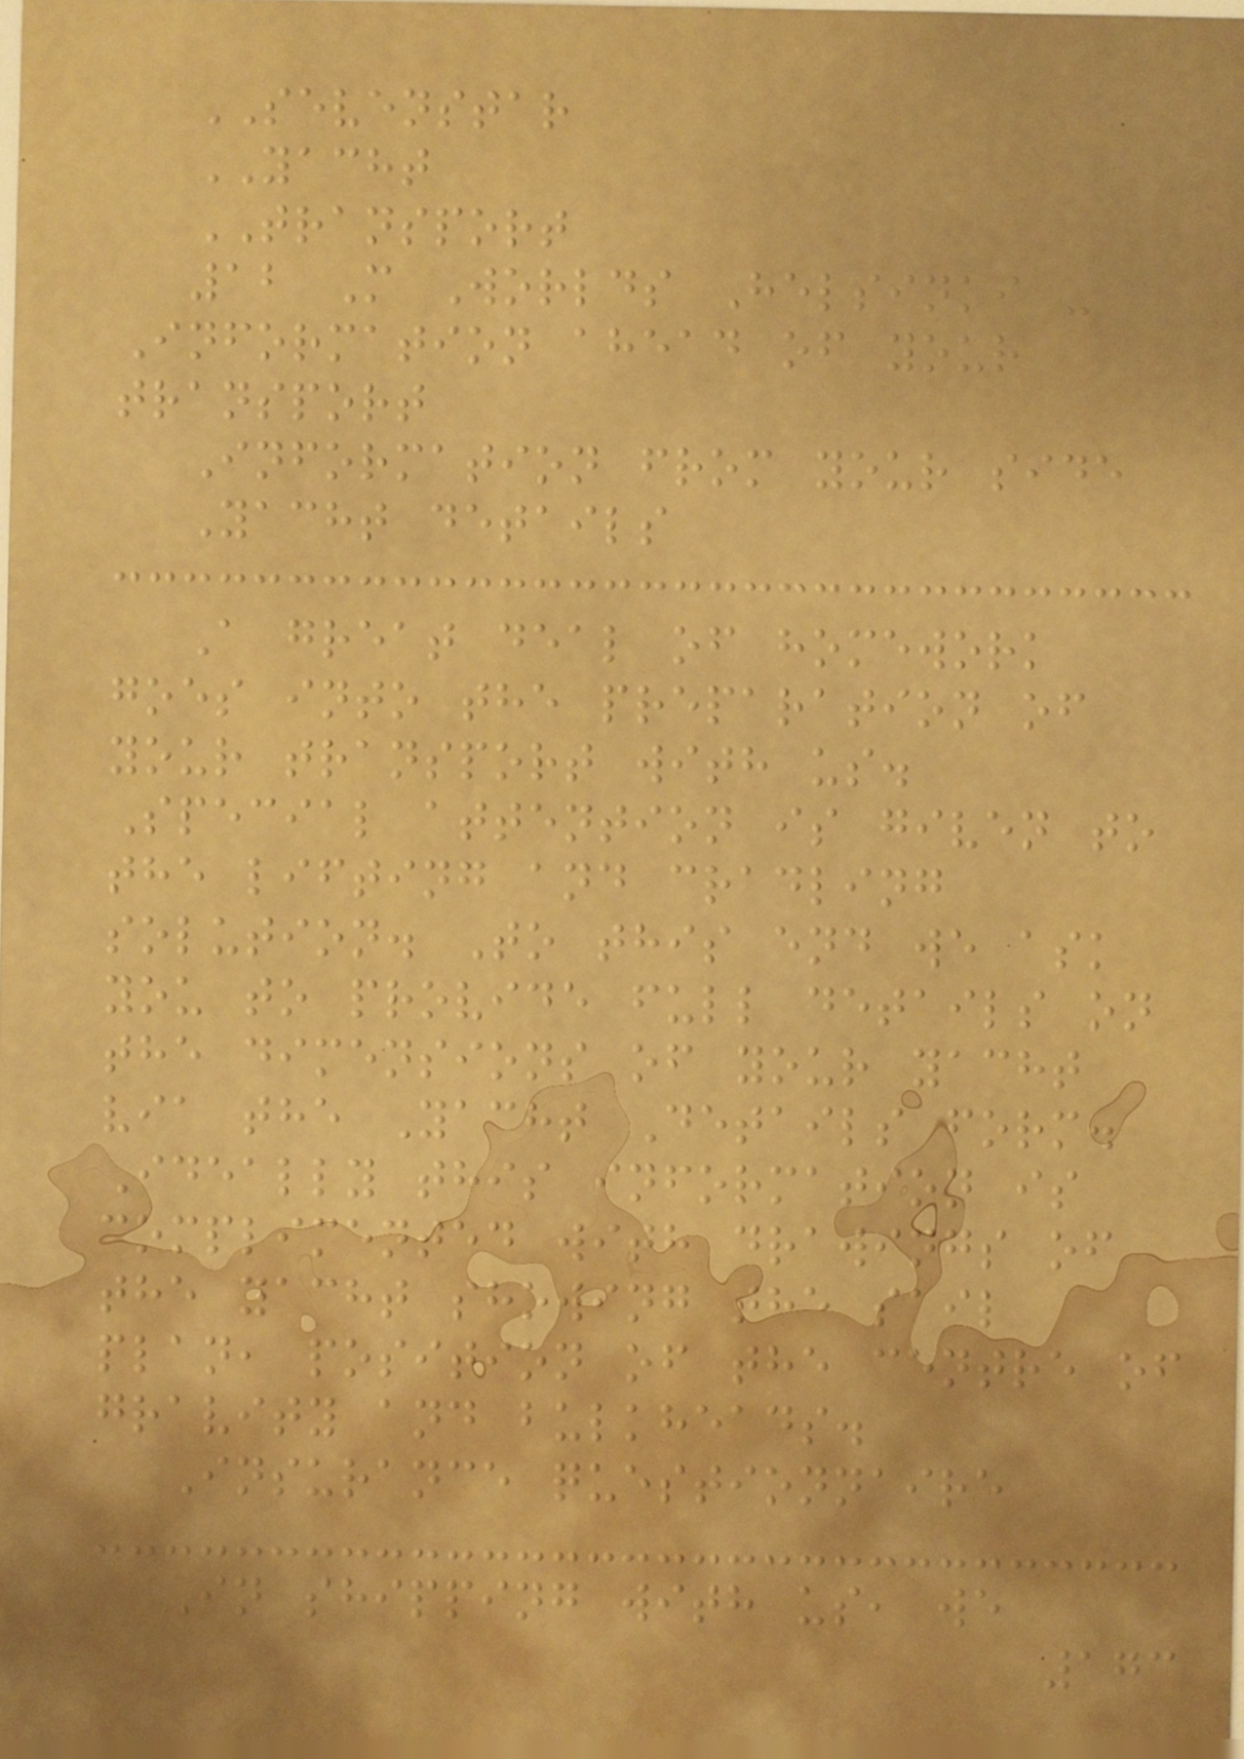SEVENSTAR
YACHT
TRANSPORT
12 M Worlds Helsinki -
Information ahead of your
transport
Information from your side
Yacht details
A great deal of homework
goes into the preparation of
your transport with us.
Special attention is given to
the lifting and cradling
solution. To this end we ask
you to provide full details on
the dimensions of your yacht
via the Yacht Details form.
Ideally this information is
complimented with drawings of
the yacht showing the sail
plan, position of the centre of
gravity and bulkheads.
Insurance questionnaire
In shipping with us, we
173
